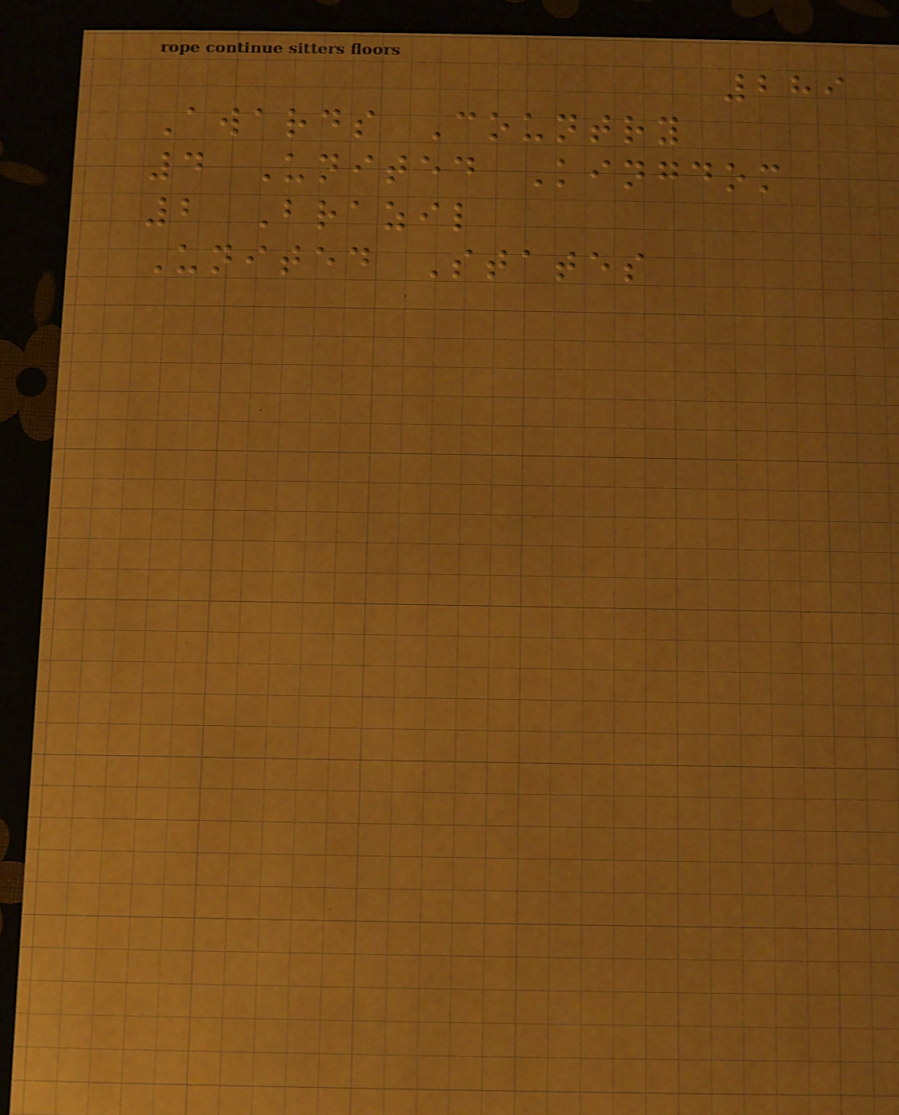289
Awards Country
4 United Kingdom
2 Brazil
United States
